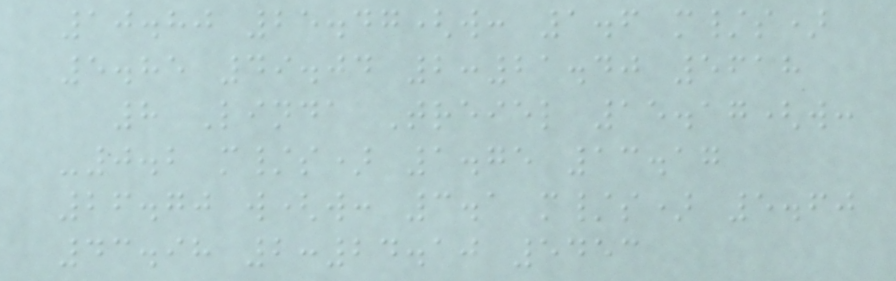10.80 25.47(w: 1.6 m/s)
5.85 49.04 2:21.40 5618
8 Linda Treiel 15.17(w:
-0.2 m/s) 1.75 13.17
26.70 w(w: 3.1 m/s) 5.60
43.98 2:24.10 5453
